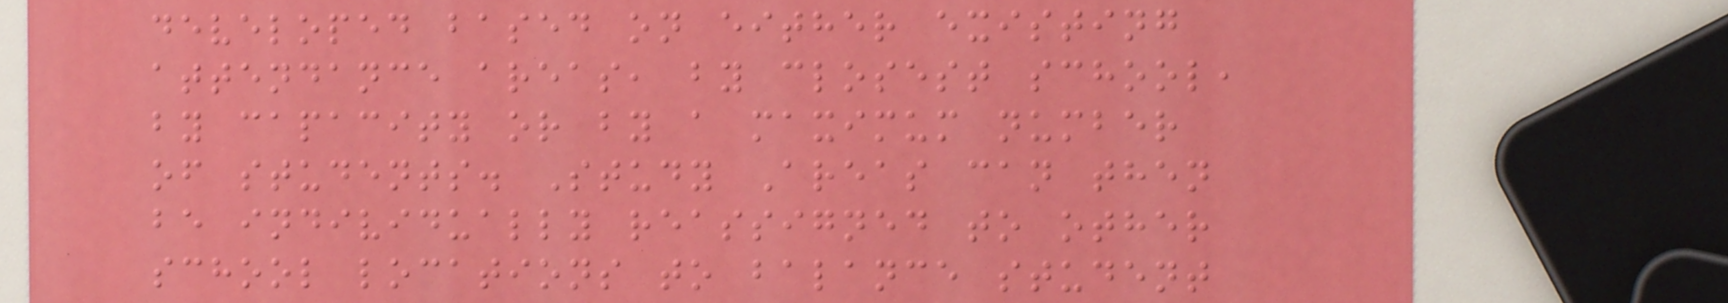developed based on either existing
attendance areas, by closest school,
by capacity or by a maximum number
of students. Study Areas can then
be individually reassigned to other
school locations to balance student
